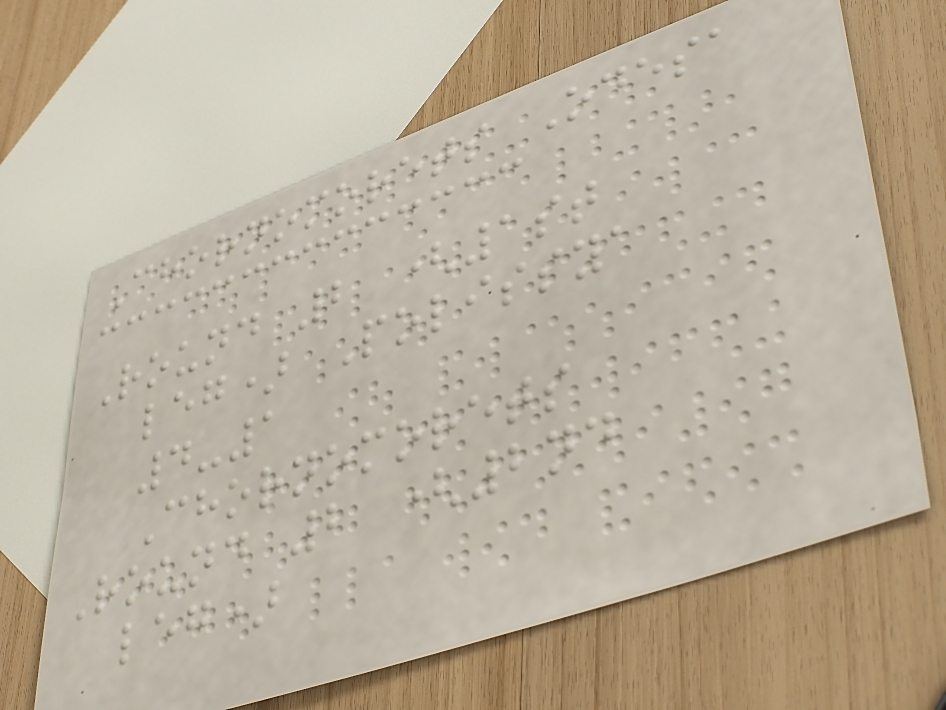Chornomorets Odesa
Round 2 (1st
leg) Polissya
4-1
Chornomorets
Round 2 (2nd
leg)
